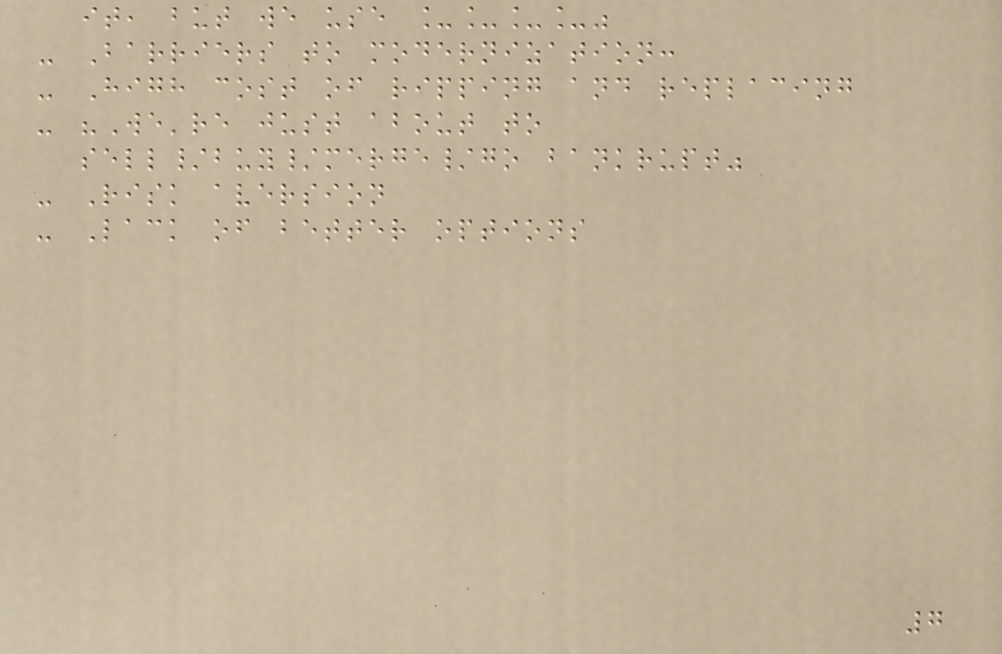it, but we use ____"
- Barriers to modernization:
- High cost of ripping and replacing
- "We're just about to
sell/buy/merge/go bankrupt"
- Risk aversion
- Lack of better options
7
